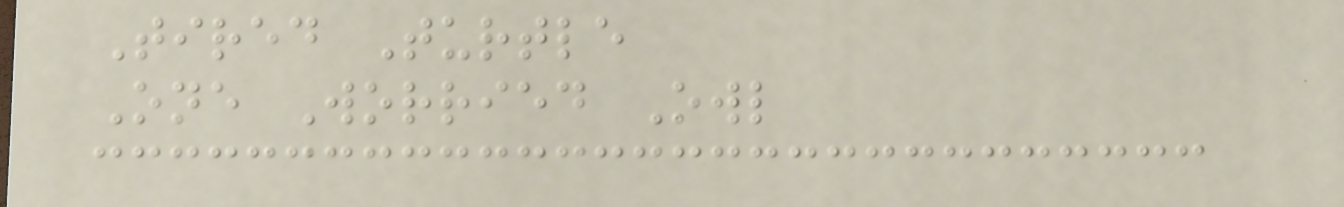Tired Turtle
One Worried Owl
